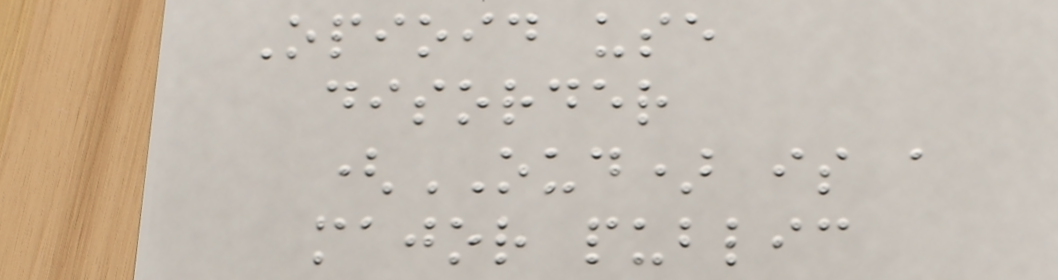Opioid use
disorder
(OUD) is a
major public
